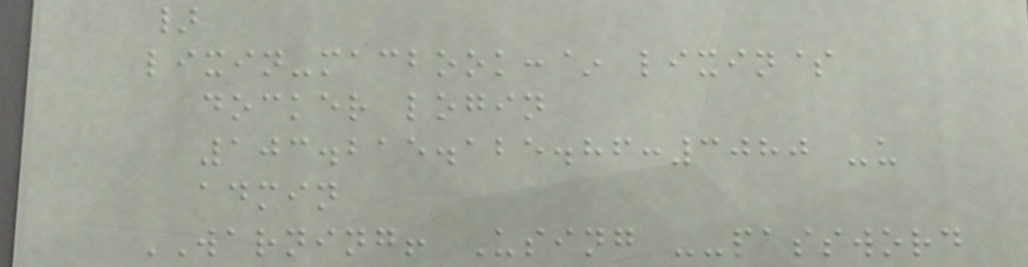}
lixin-macbook:~ lixin$
docker login
103.215.125.86:3080 -u
admin
WARNING! Using --password
